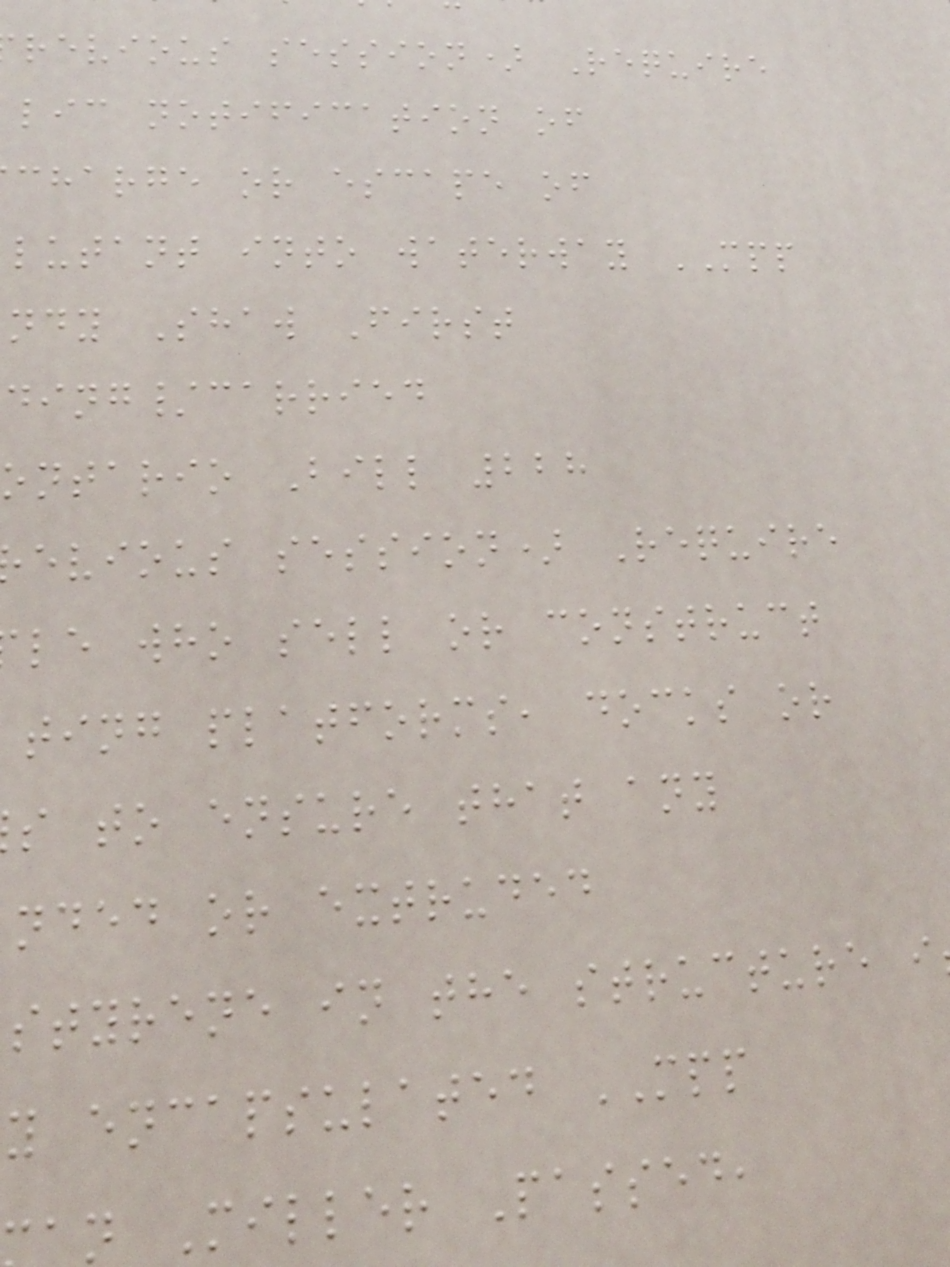revious session) Require
lic notification of
charge or escape of
lutant into waterway MPP
ndy Shaw First
ding/carried
ontario Bill 228
evious session) Require
le who sell or construct
ting platforms, docks or
s to ensure that any
nded or extruded
styrene in the structure i
y encapsulated MPP
n Miller Passed,
